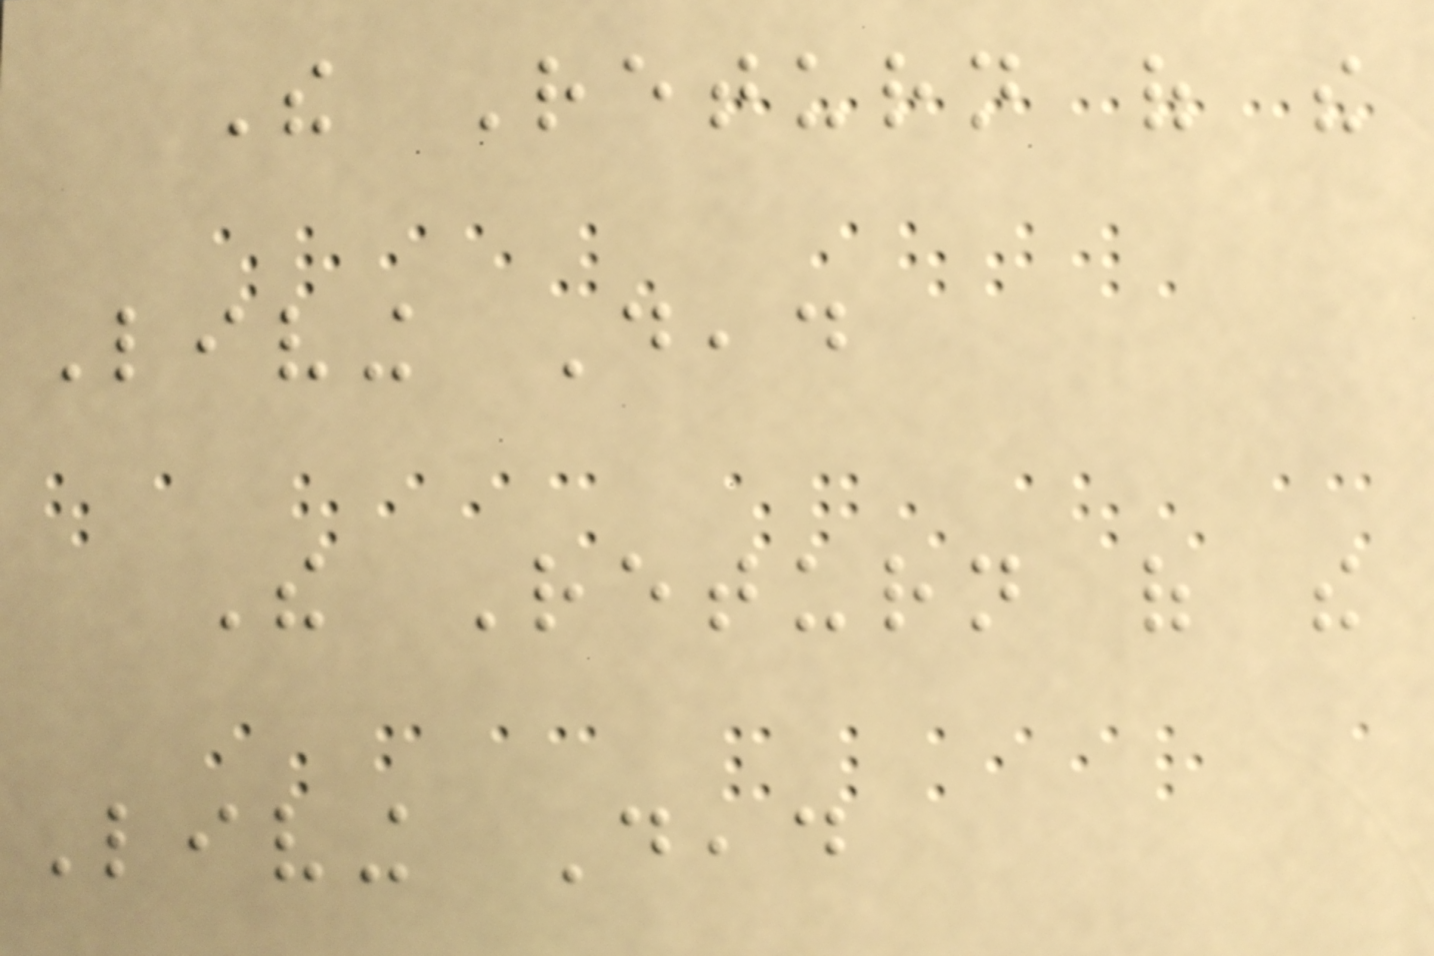The Return of the
Living Dead
The Return of the
Living Dead
